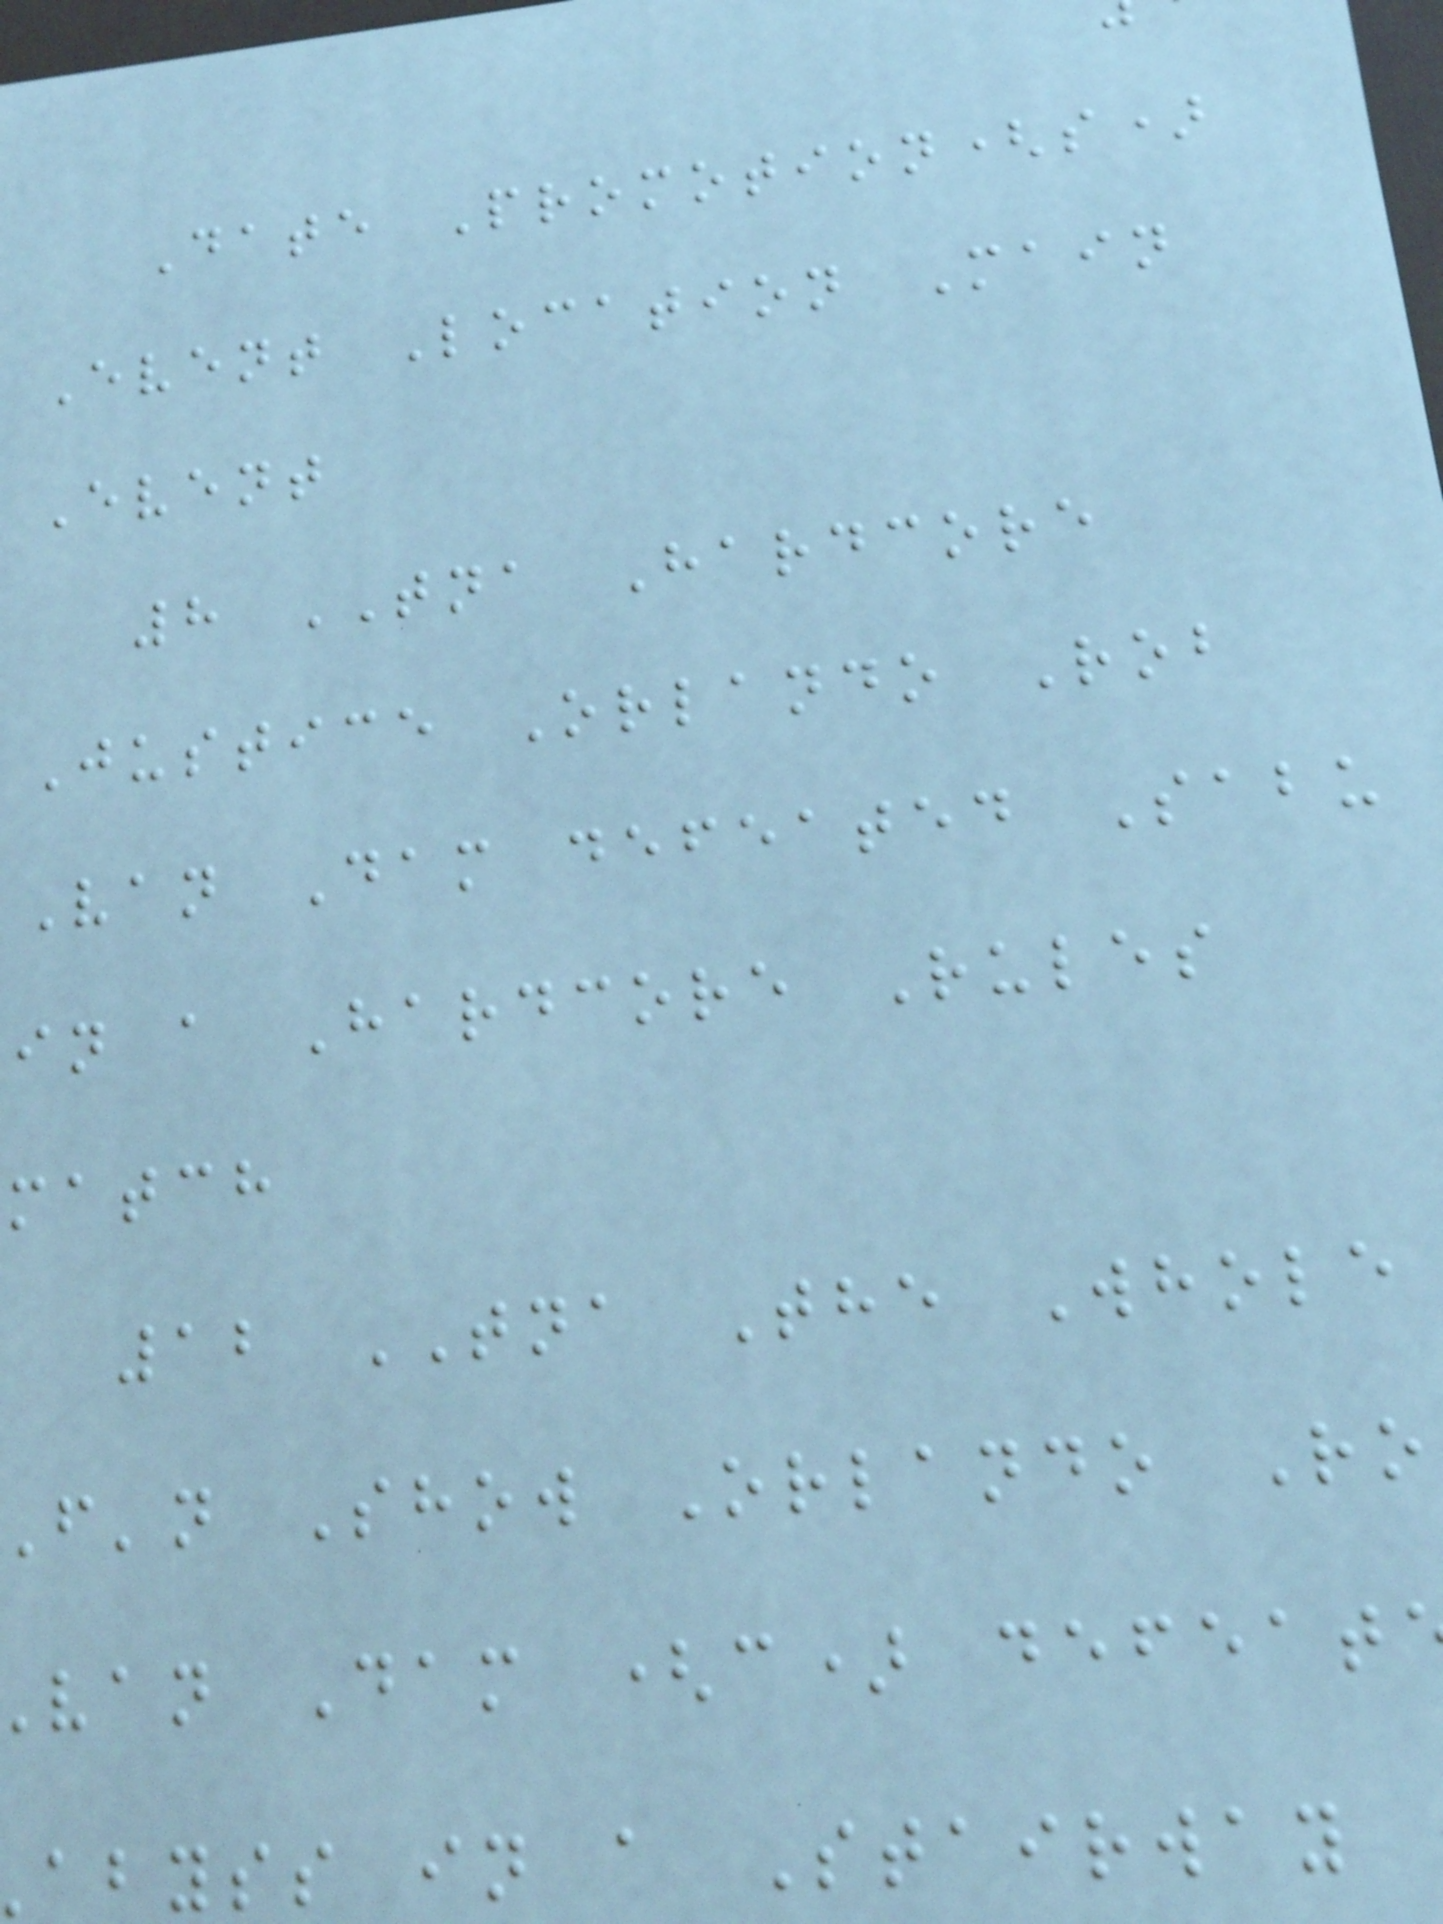Date Promotion(s)
Event Location Main
Event
8 TNA Hardcore
Justice Orlando Rob
Van Dam defeated Sabu
in a Hardcore Rules
match
12 TNA The Whole
f'n Show Orlando Ro
van Dam (c) defeat
abyss in a Stairway
